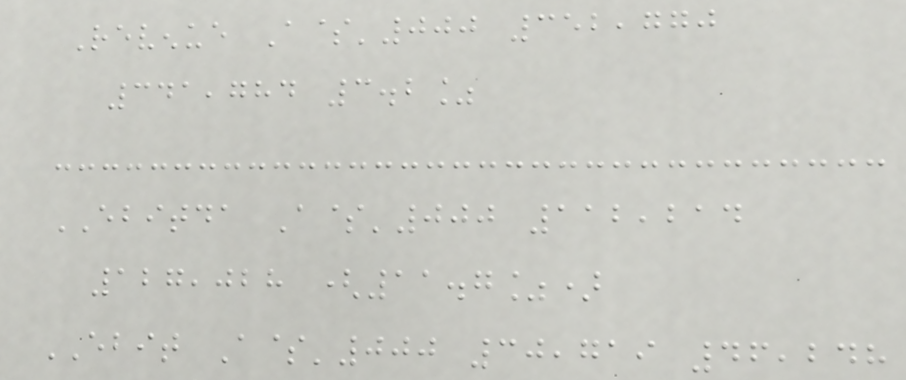Revenue A$'000 352,770
341,784 3.2%
EBITDA A$'000 112,214
127,028 (11.7%)
EBIT A$'000 30,719 46,248
